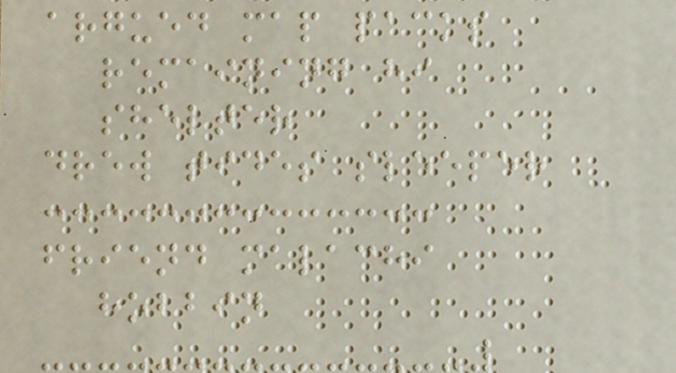argued map packs
remaining hi
shelter
drew tides sleeper
friend malachi
hobbin
